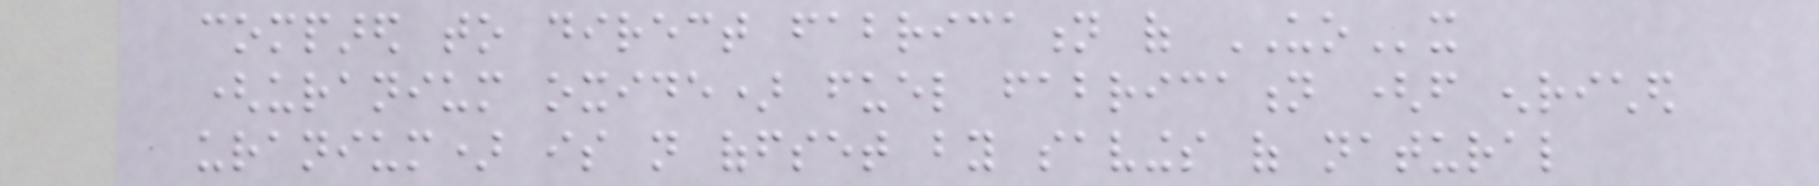compared to direct fabrication of UOx
(uranium oxide) fuel fabrication (from enriched
uranium) is not offset by savings of natural
